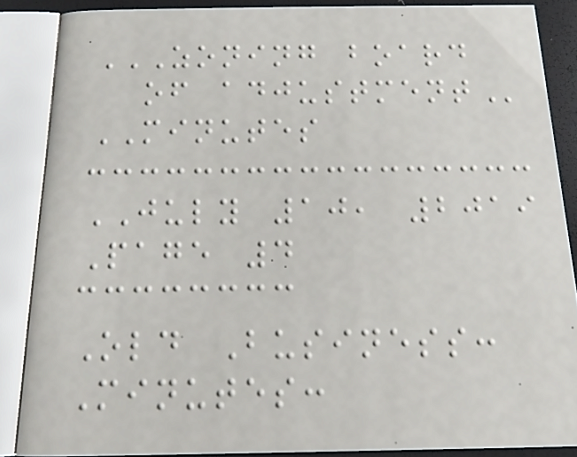ZONING BOARD
OF ADJUSTMENT
MINUTES
JULY 10, 2019
Page 4
Old Business:
Minutes:
